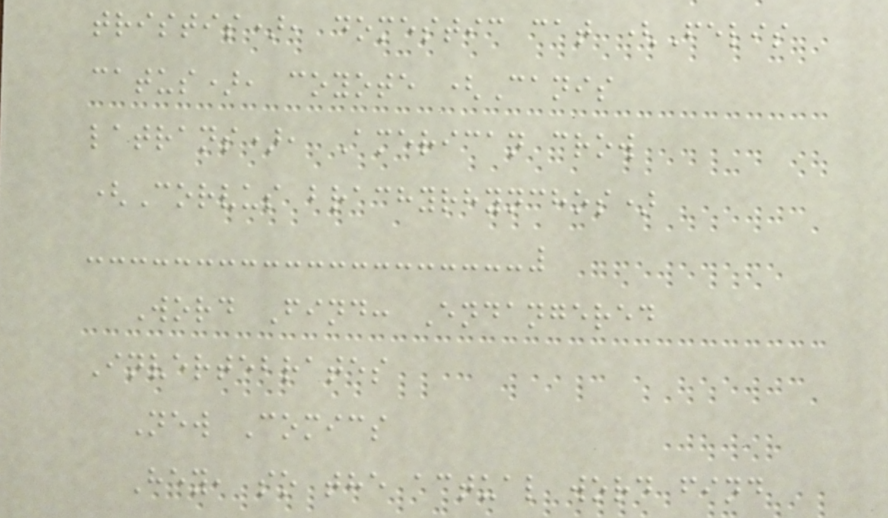tristis), domestic cat (Felis
catus), coyote (Canis
latrans), American crow
(Corvus brachyrhynchos)
Word Find: Endangered
Invertebrates
New Comics
Hey, so the actual word find
